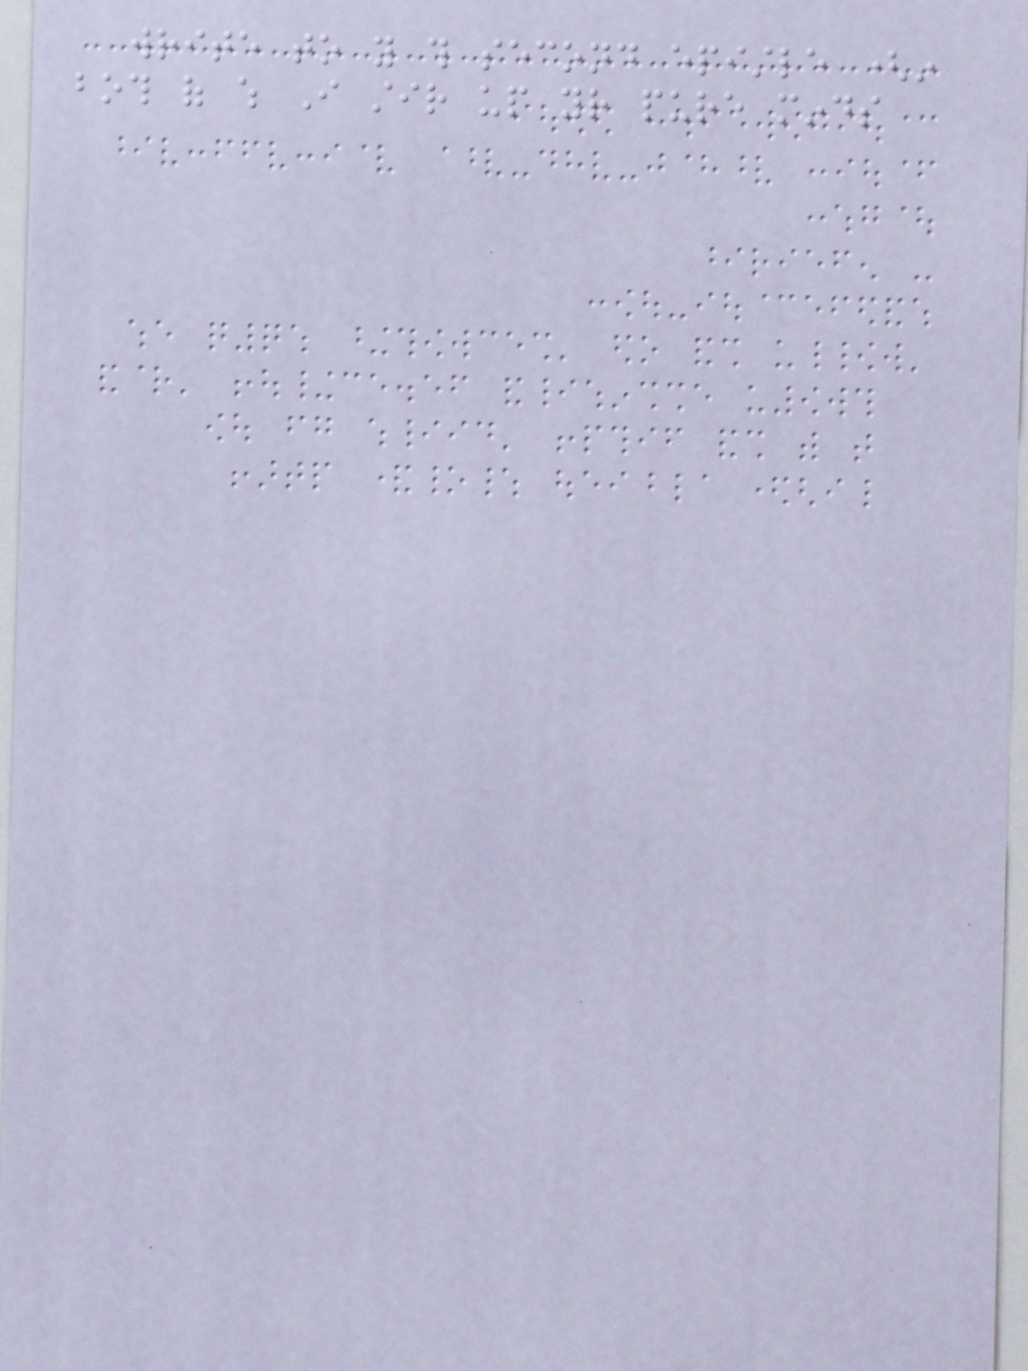write to you this second epistle (in
both of which I stir up your pure minds
